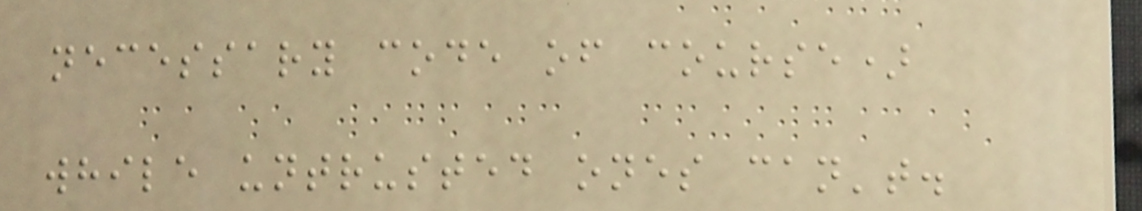necessary code of course)
while untrusted ones can't.
